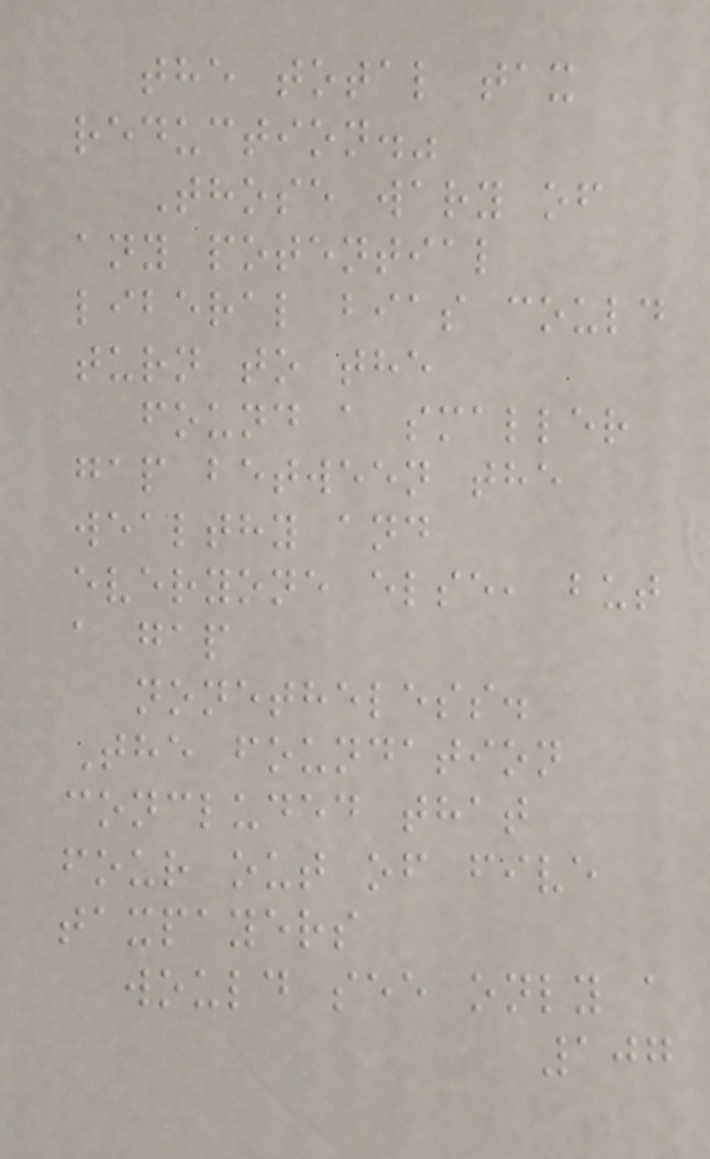the total tax
reduction."
Those wary of
any potential
liberal bias could
turn to the
found a smaller
gap between the
wealthy and
everyone else, but
a gap
nonetheless.
The foundation
concluded that
four out of five
taxpayers
would see only a
107
